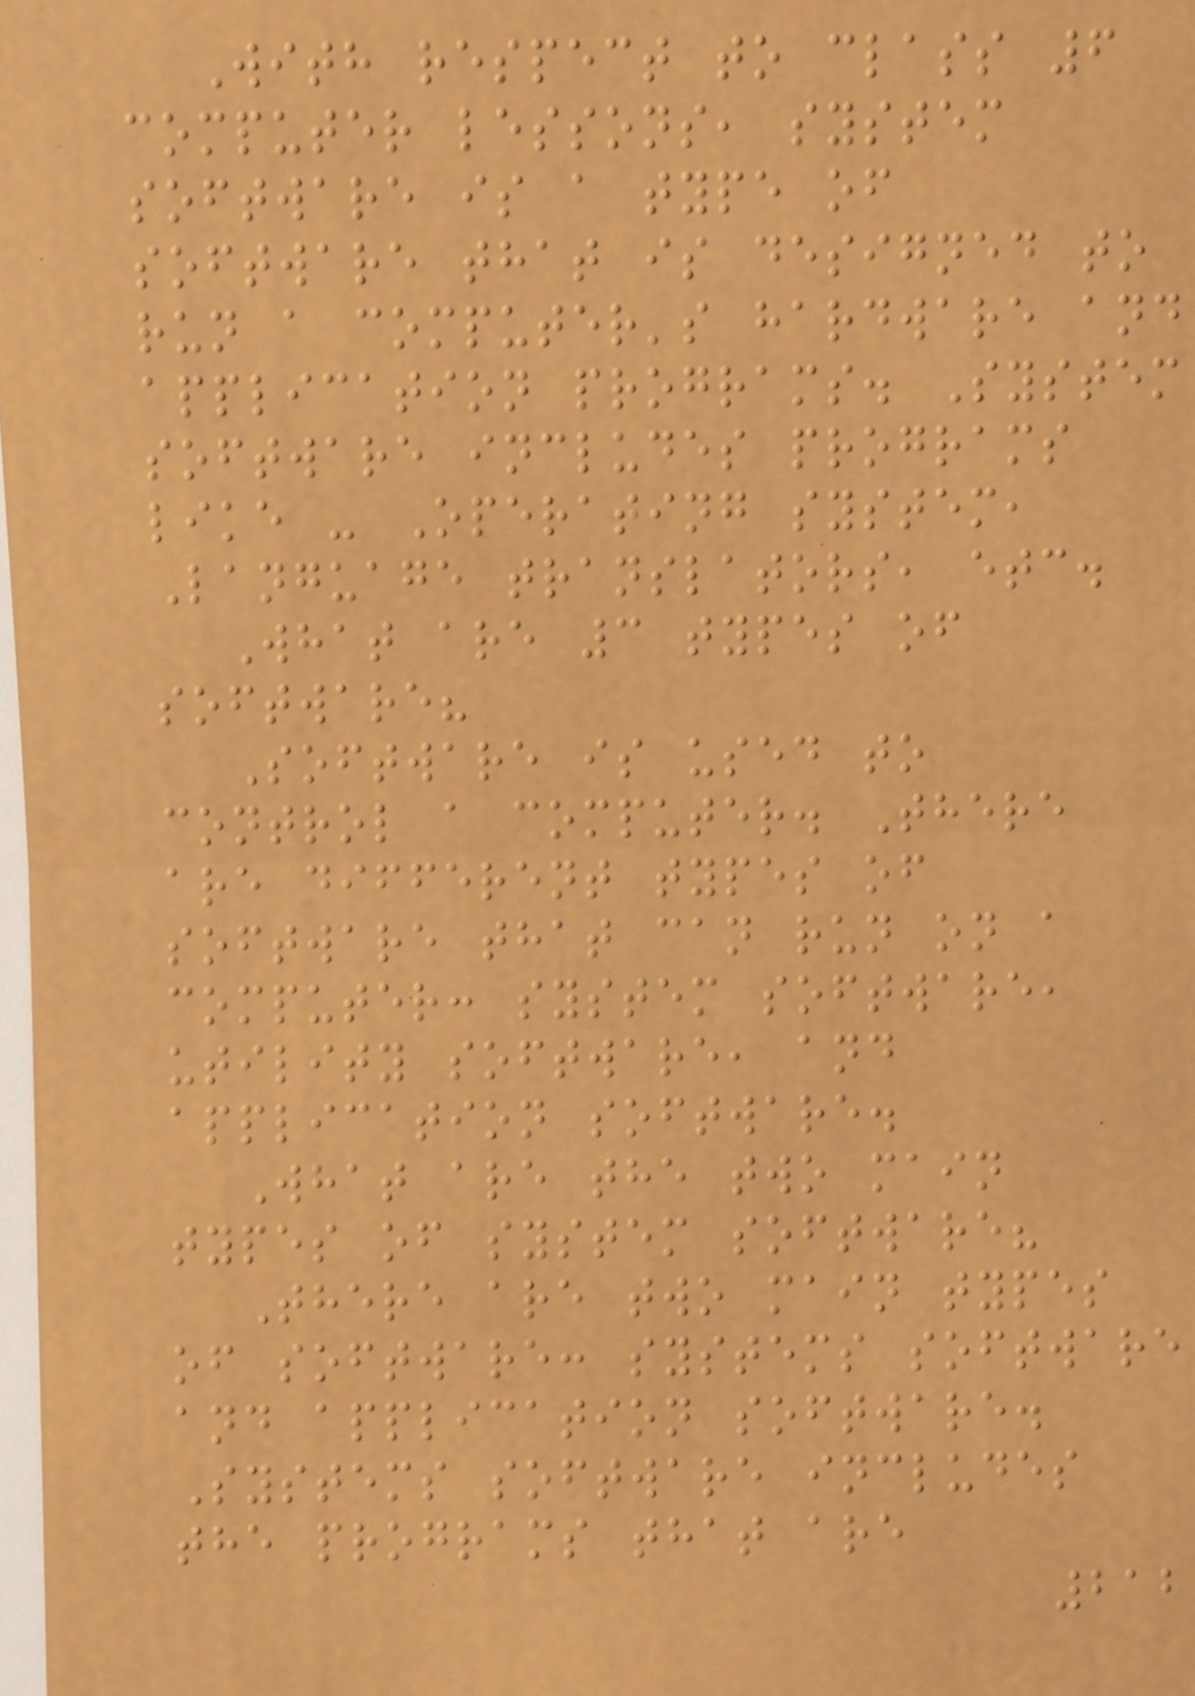With respect to class 6
computer lessons, system
software is a type of
software that is designed to
run a computer's hardware and
application programs. System
software includes programs
like - Operating system,
Language translators, etc.
What are 3 types of
software?
Software is used to
control a computer. There
are different types of
software that can run on a
computer: system software,
utility software, and
application software.
What are the two main
types of system software?
There are two main types
of software: systems software
and application software.
Systems software includes
the programs that are
212
